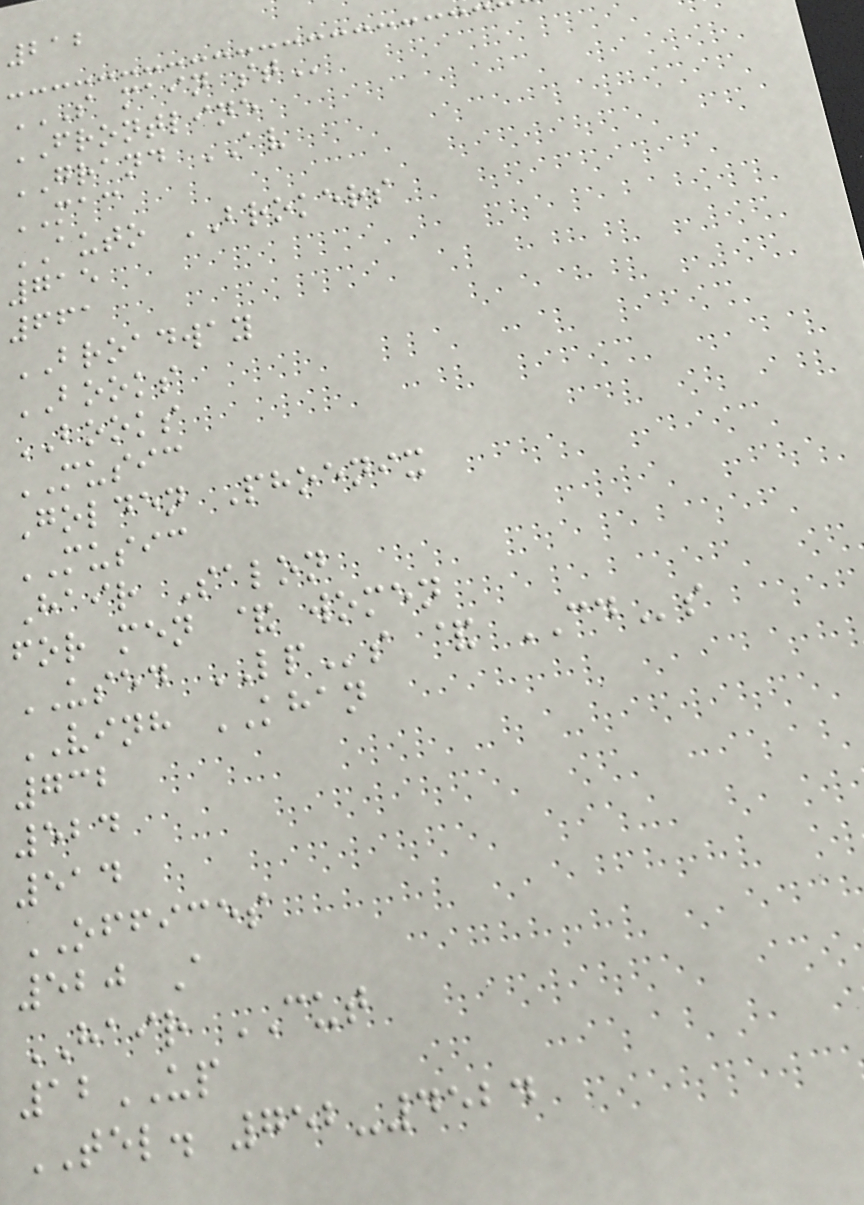212
S MAIN ST
FRONTLINE
GRAND AV
MAC
AUTO BROKERS
715
661
BROADWAY
BOOKS
BOOKS
MUSIC
Golden Phoenix
MUSIC
Hair Salon
for men & women
USED LPs & CDs
VINH KHAN
732
524
514
OFFICES
520 A
HAIR CUT
12UP
TEL. 752-4524
